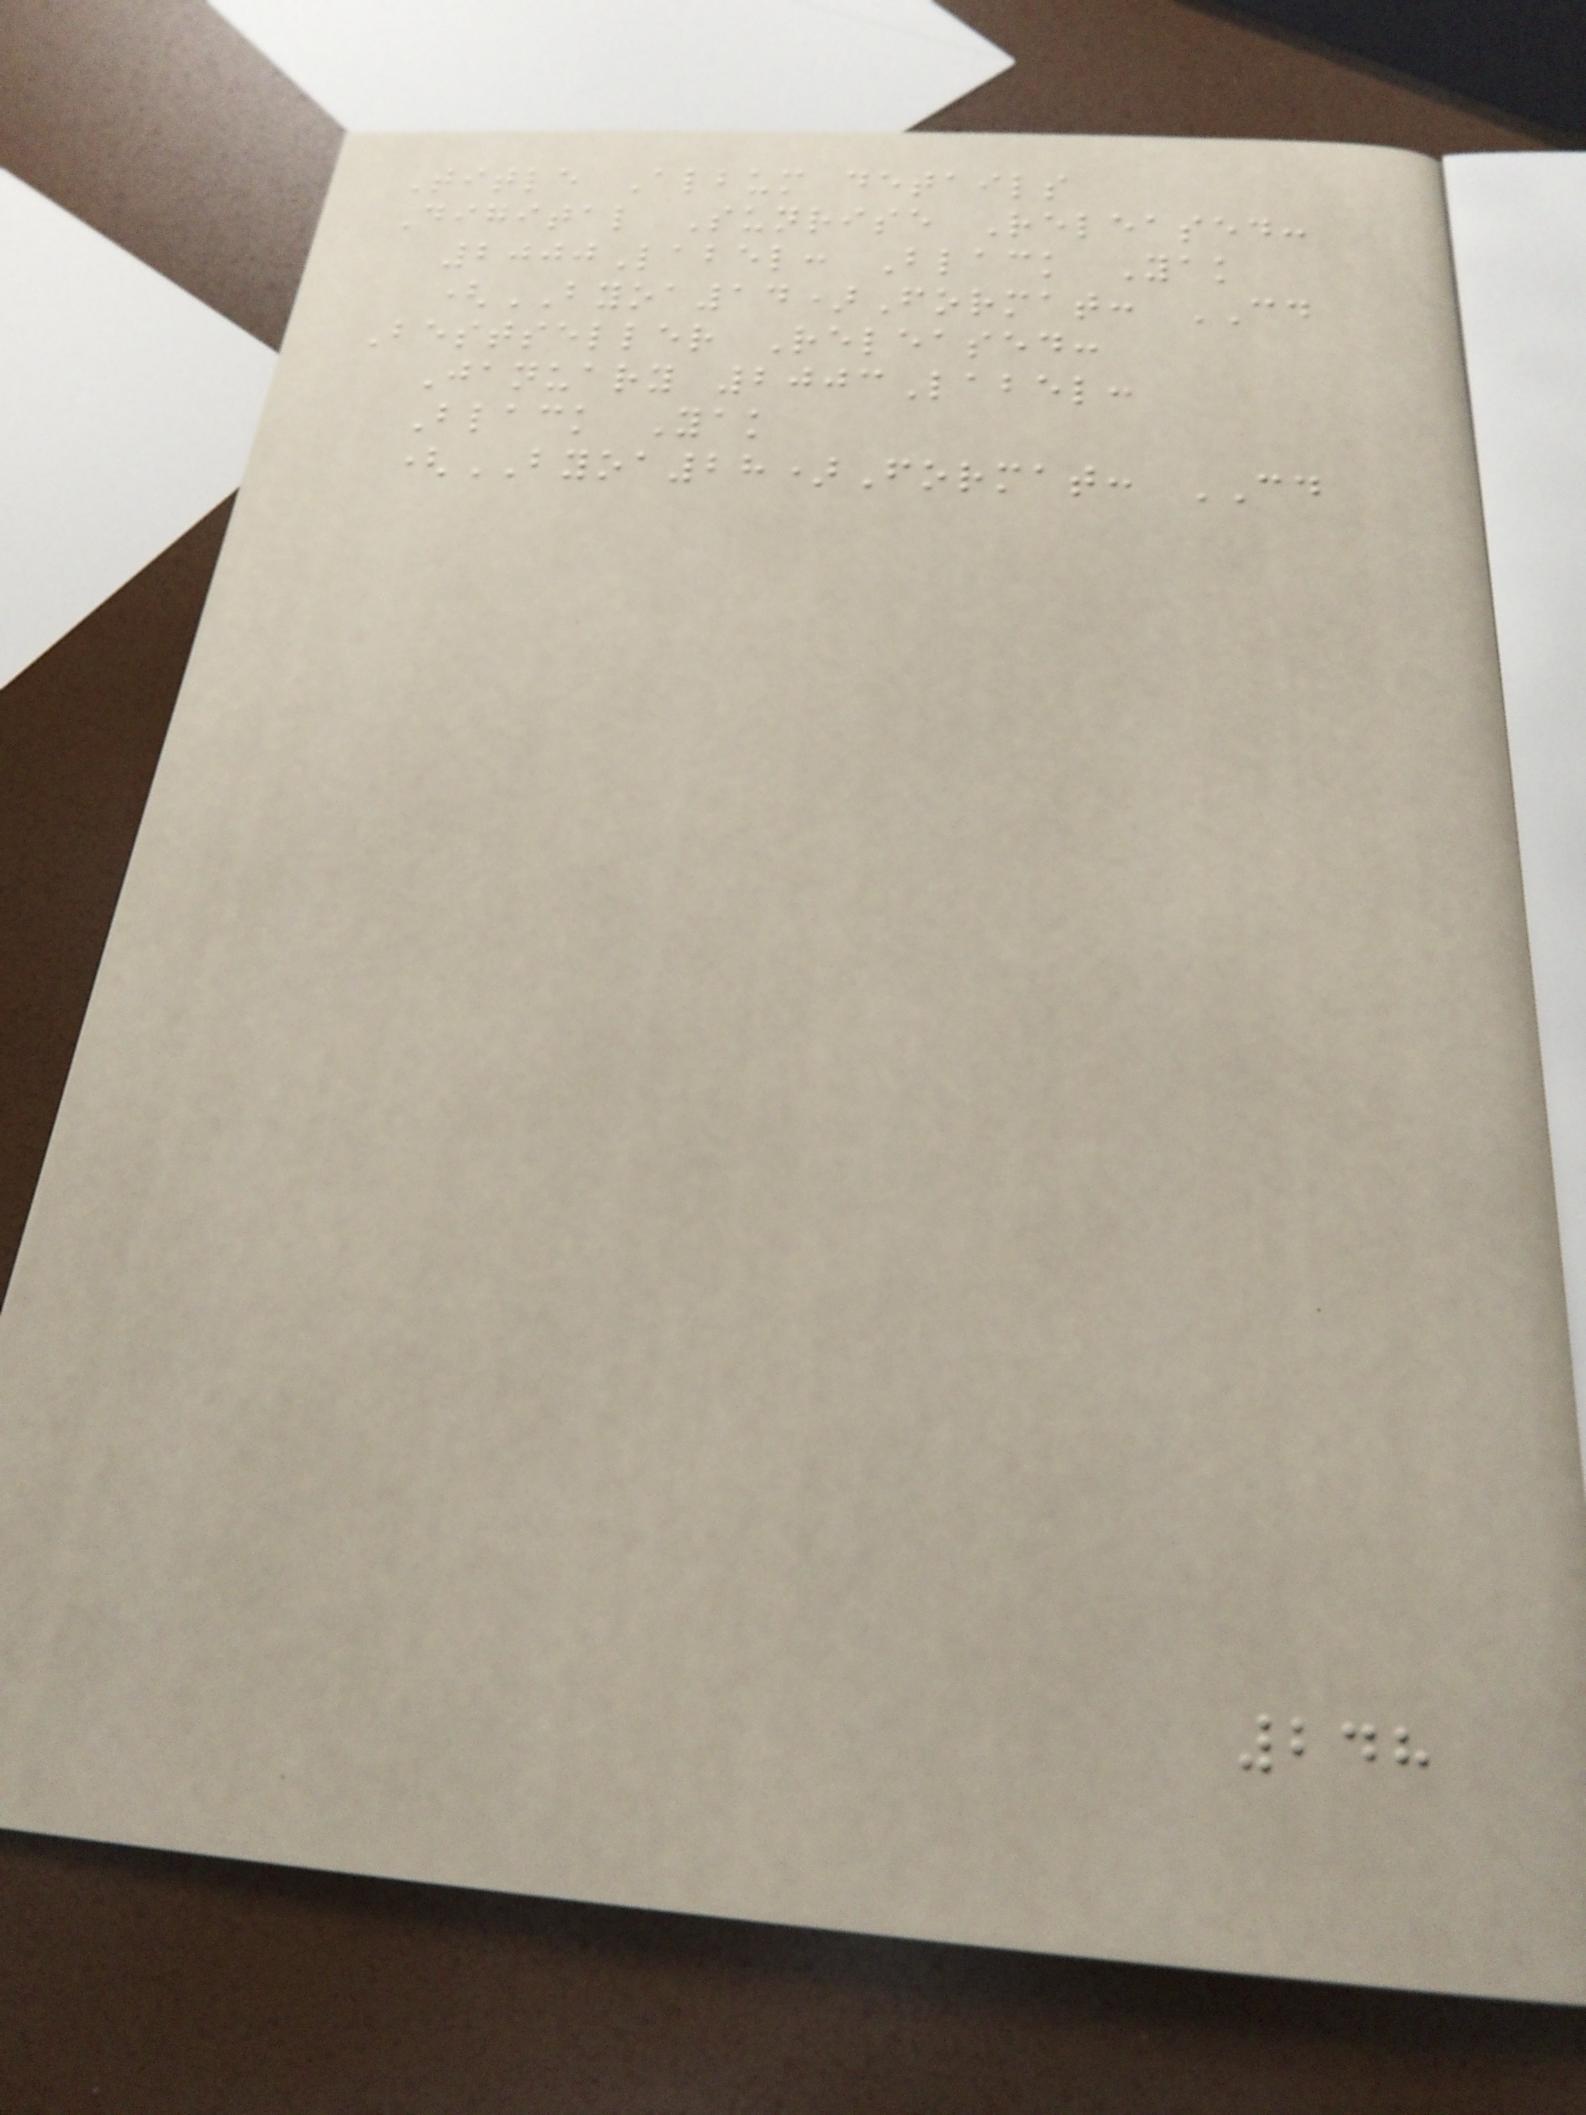Title Album details
Digital Sunrise Released:
2000Label: Black Yak
(BYOA14)Format: CD
Bestseller Released:
January 2003Label:
Black Yak
(BYOA28)Format: CD
248
